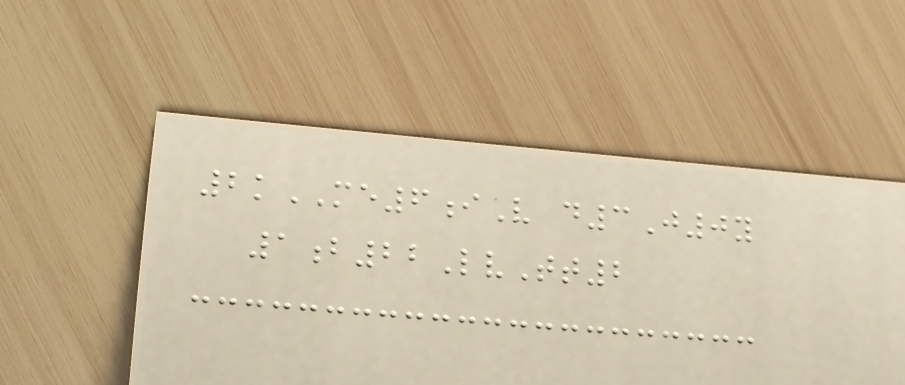2kME6iV d3J0y
1b22LvTt2
